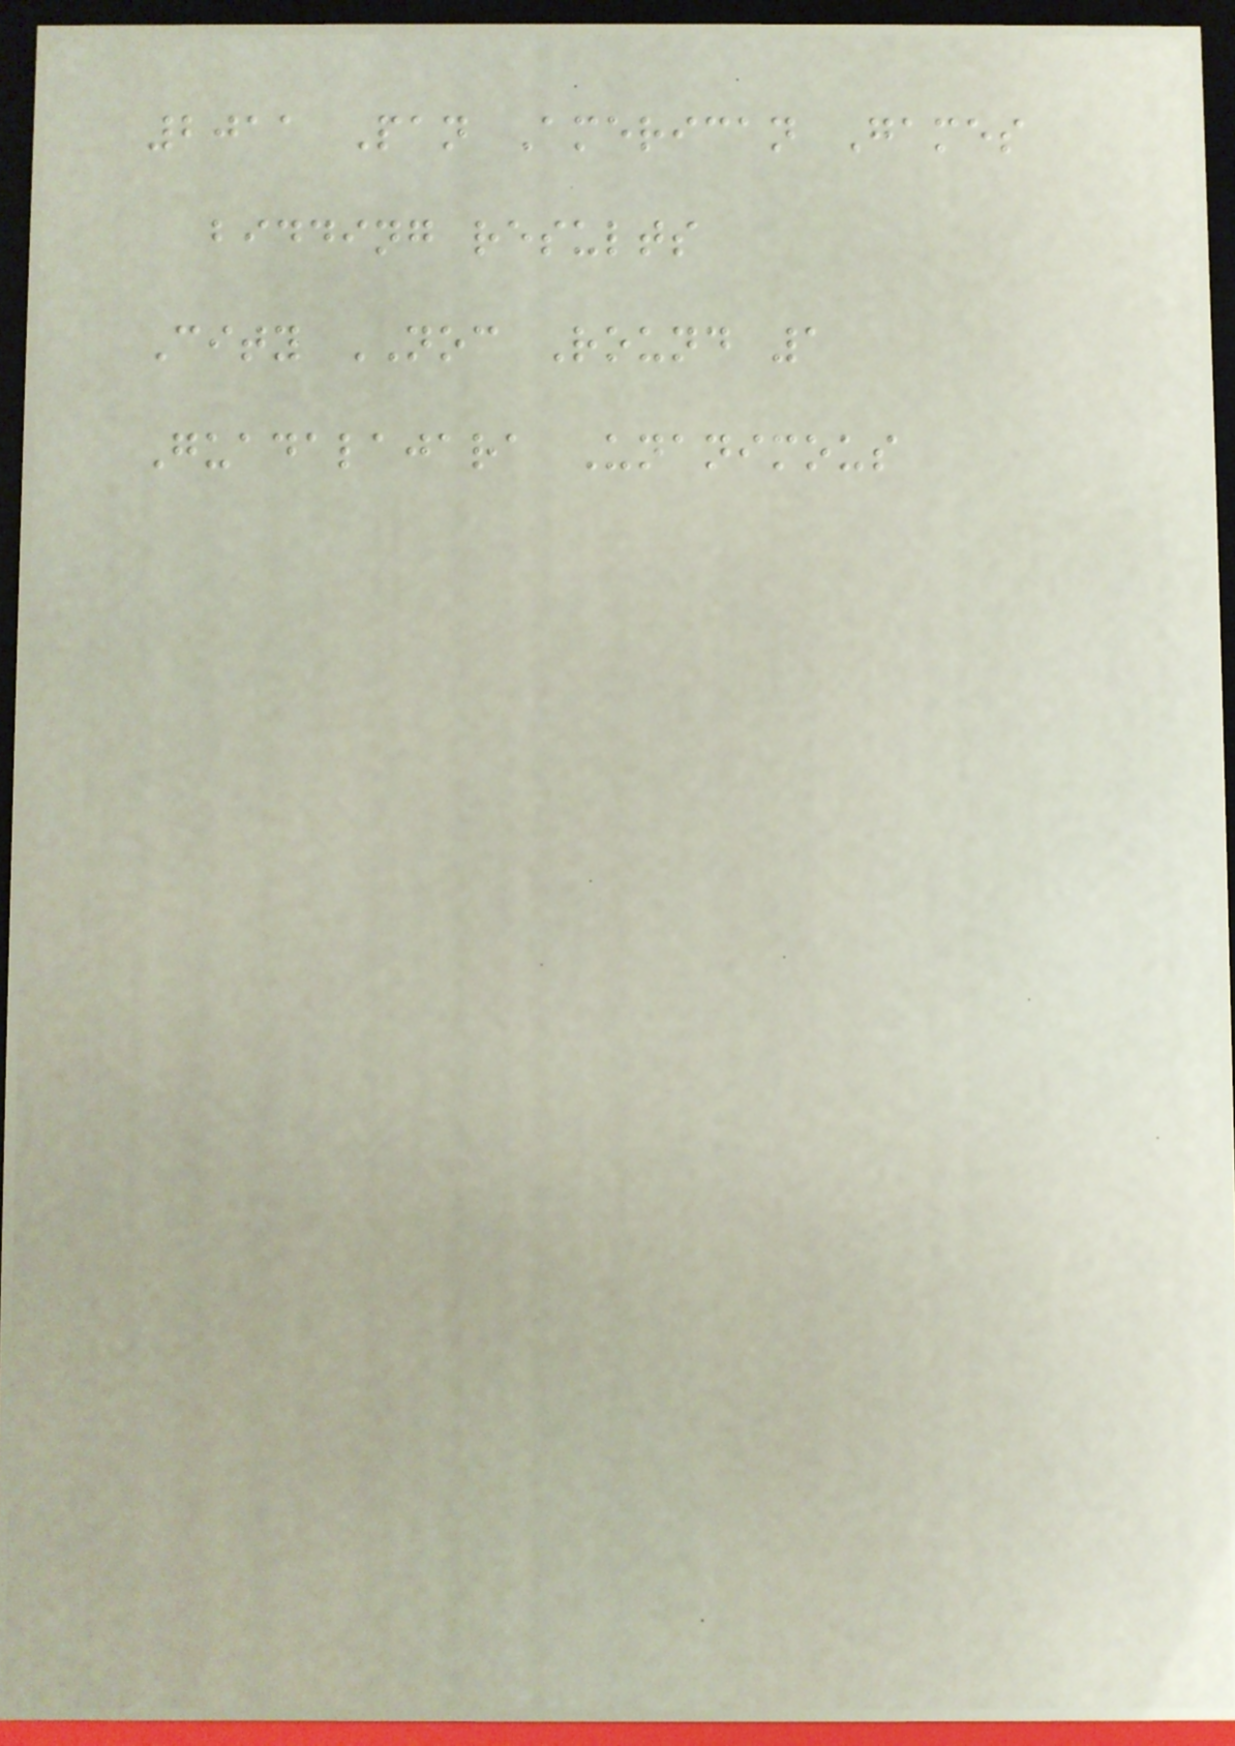2011 Pan American Games
bidding results
City NOC Round 1
Guadalajara Unanimous
